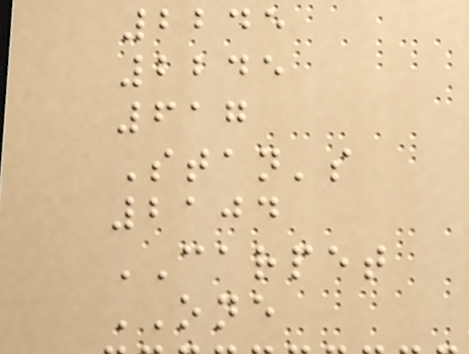2245
2245
617
Stan's
2104
CARPET
ONE
